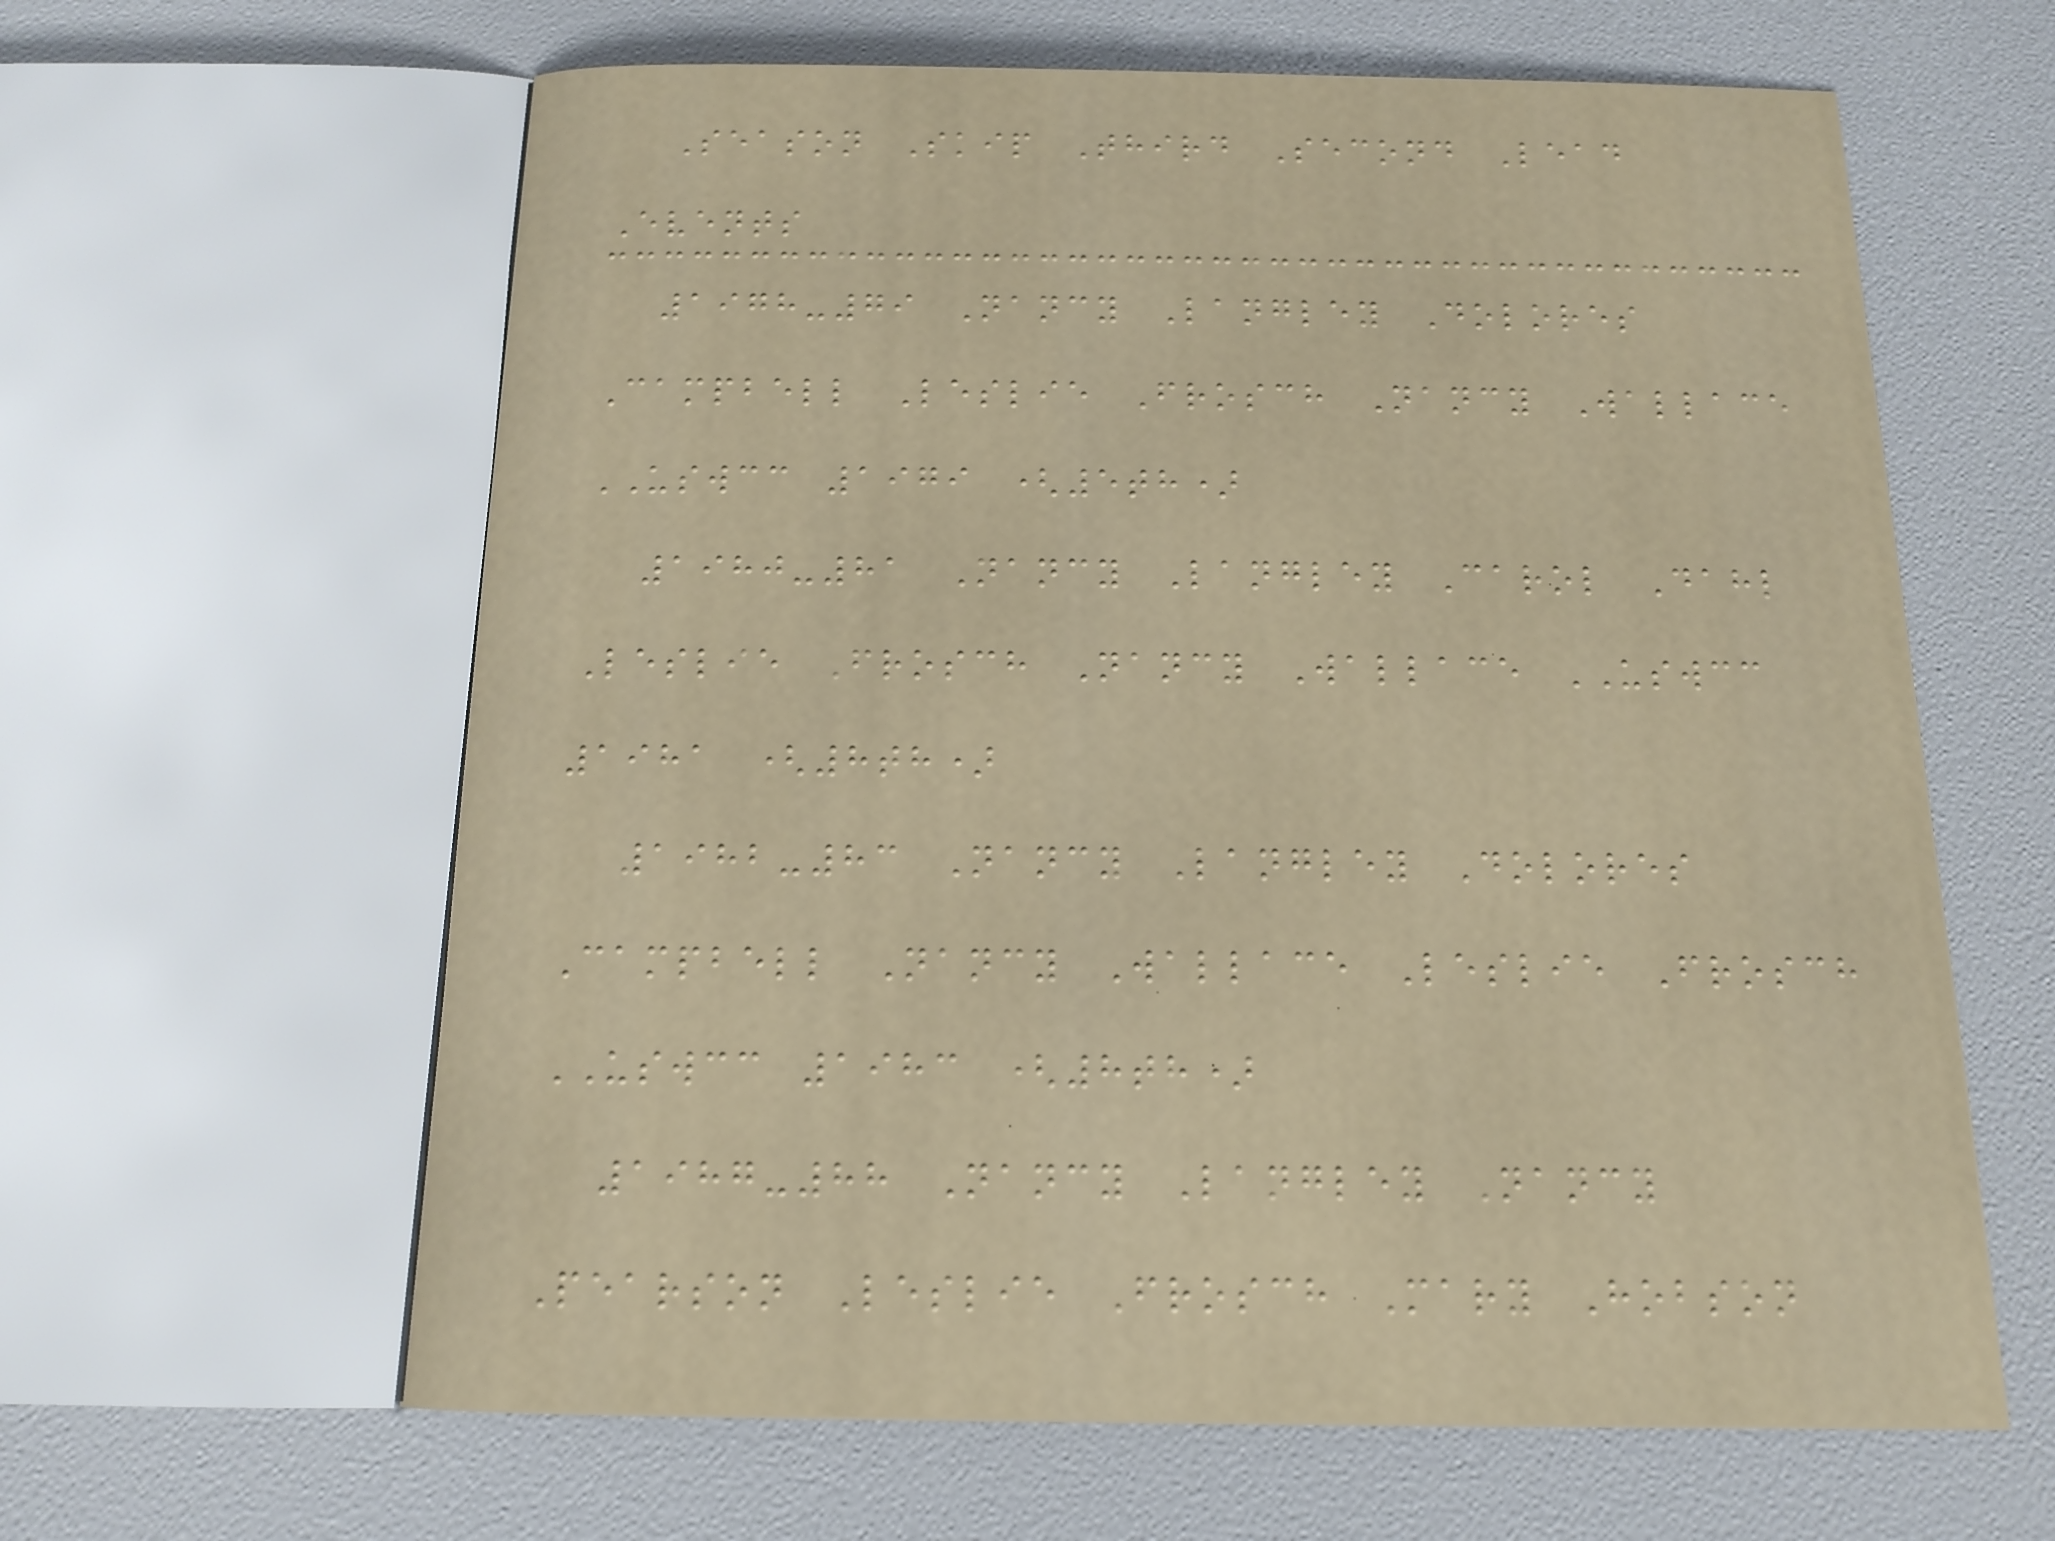Season Skip Third Second Lead
Events
1978-79 Nancy Langley Dolores
Campbell Leslie Frosch Nancy Wallace
USWCC 1979 (5th)
1980-81 Nancy Langley Carol Dahl
Leslie Frosch Nancy Wallace USWCC
1981 (8th)
1982-83 Nancy Langley Dolores
Campbell Nancy Wallace Leslie Frosch
USWCC 1983 (8th)
1987-88 Nancy Langley Nancy
Pearson Leslie Frosch Mary Hobson
